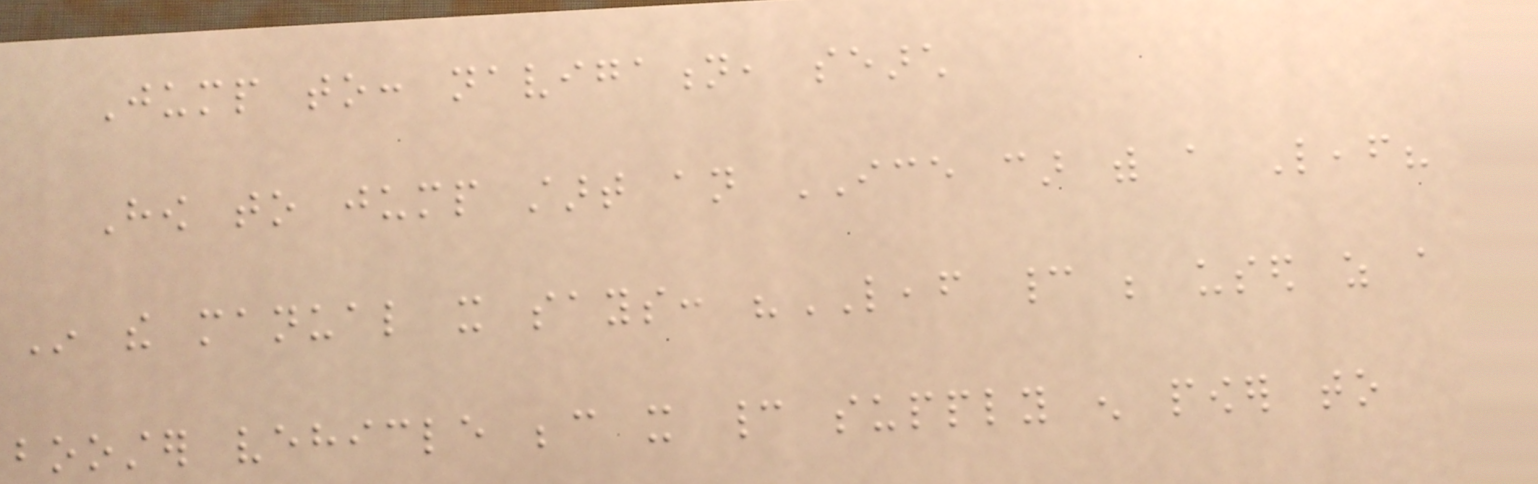Jump to: navigation, search
How to jump start an ICE car with a Leaf?
In the manual it says: "LEAF cannot be used as a
booster vehicle because it cannot supply enough power to
